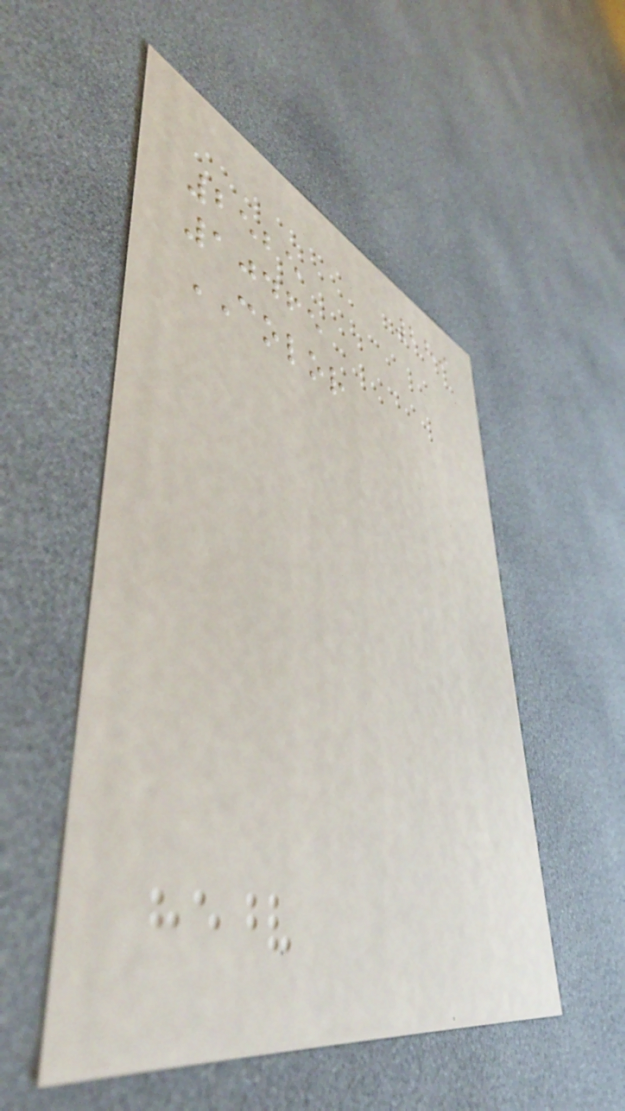289
2525
10465
COLOR
